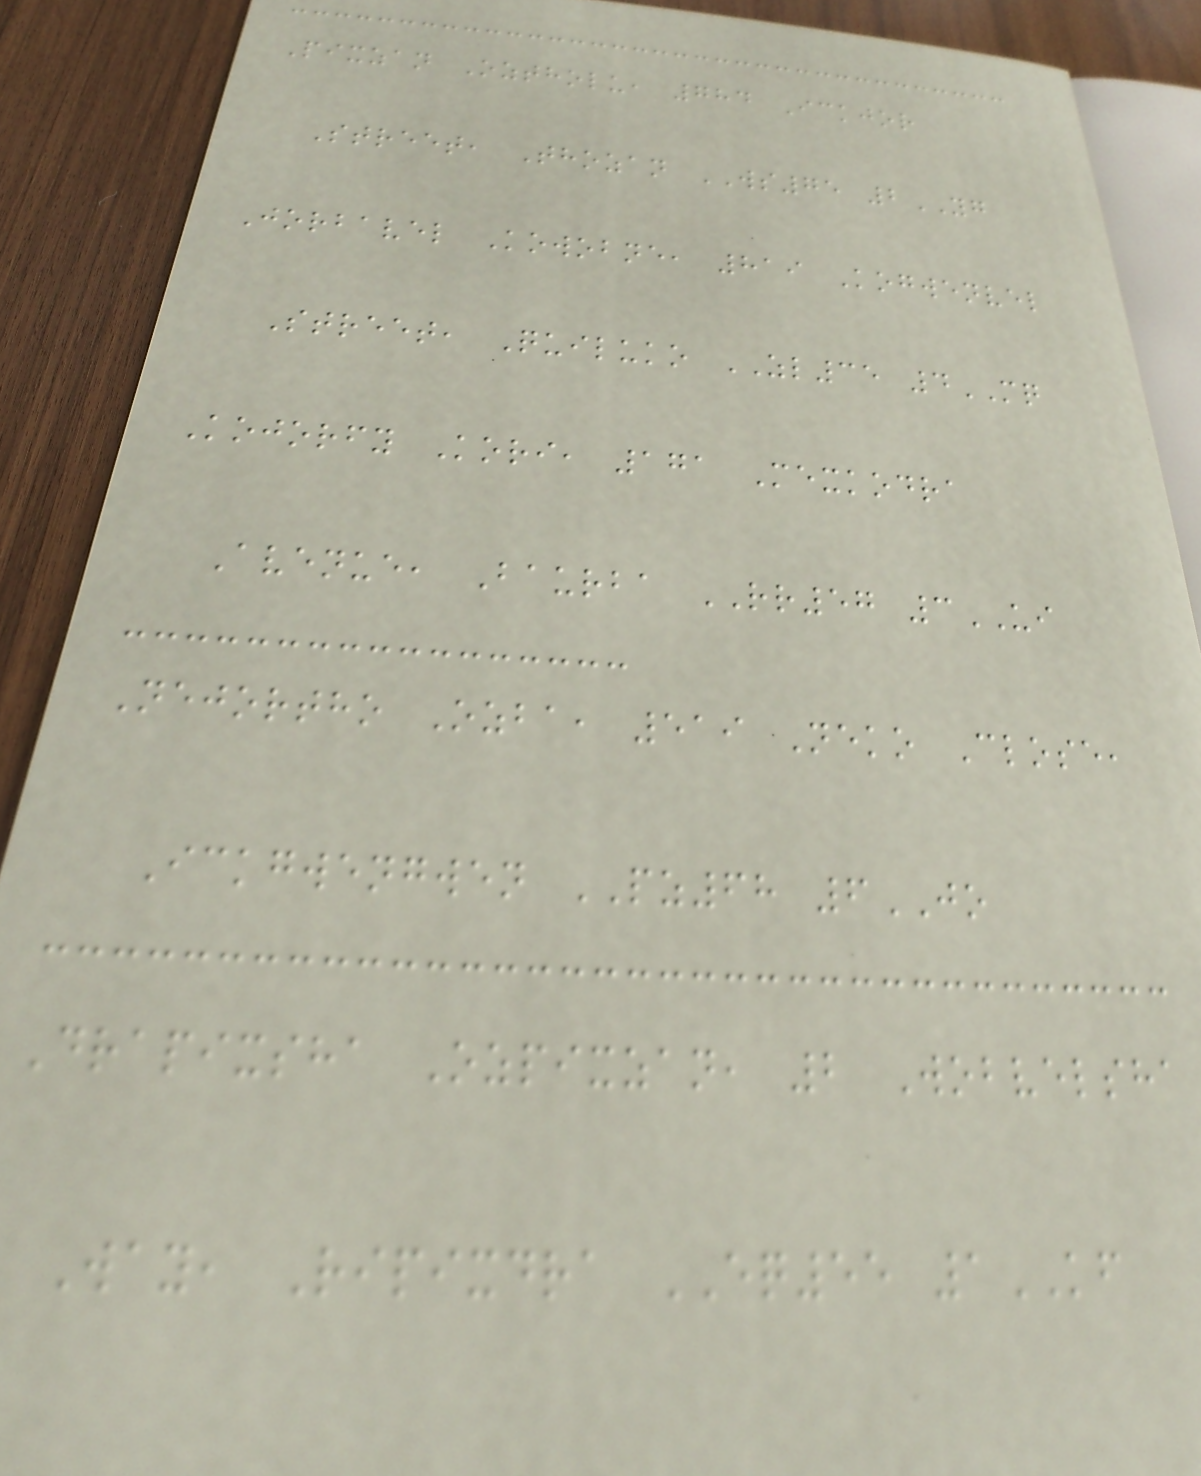Pixzan Oztholu, 784 Ickjor
Street, Thozan WS75 2YG
Jorbavel Kowobne, 819 Kogwenvel
Street, Quiluko ZL35 4MQ
Kojorfy Kori, 171 Mexkodra
Avenue, Baurba RR57 3UI
Nejortho Ozba, 519 Neko Close,
Ickgwengwen PZ68 6JO
Drapixsha Ozpixzan, 2 Wobvelsha
Way, Ripixdra EQ55 1KF
